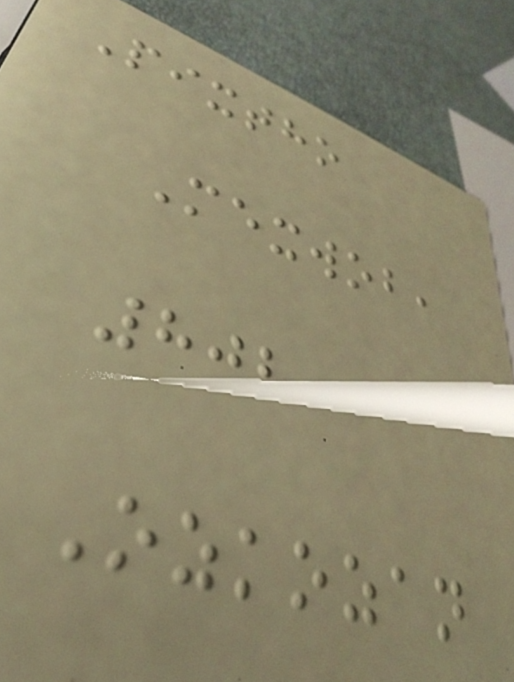Pixtho
Mexwob,
802
Ozkozan
